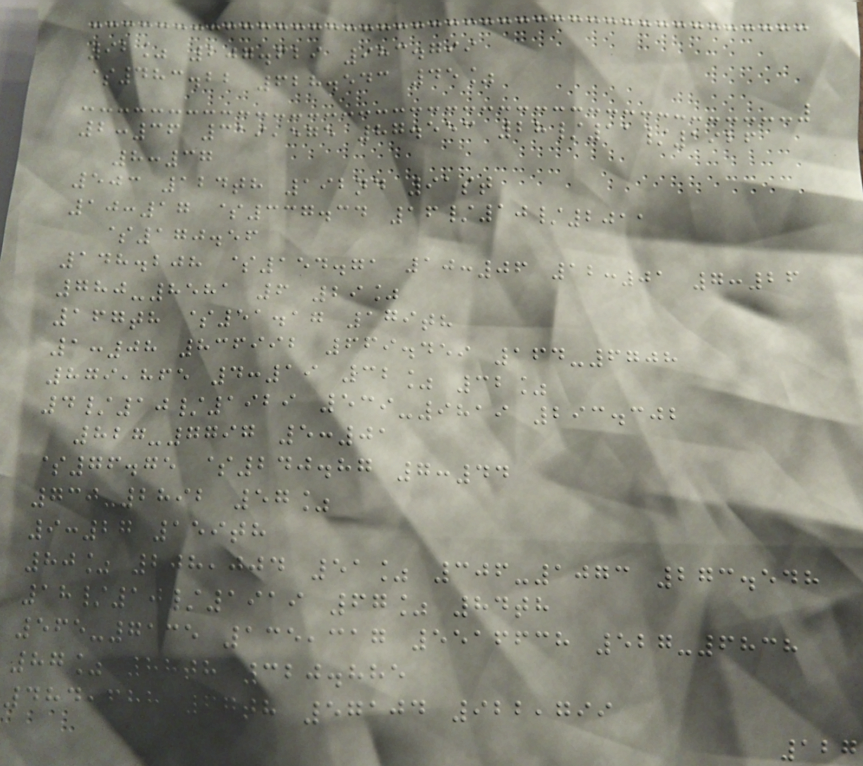92% 207.629 983.799
$483.22 628.543 45%
2:36 319,575 87.553 28/11/1926
8:37
503 124th 192nd 91st
10:17 $337.34 16/10/2011
$170.56
148.208 $154.71 10:06 12:01 7:26
780-8581 6 29%
167th $51.17 179th
1:08 836992 669.459 164-6708
879,865 4:19 32% 32%
4/10/1929 539-9819 293.302
827-7797 5:01
$76.75 $240.87 7:44
730-2892 57%
9:27 159th
80% 208,004 51% 306-1073 273.548
18/10/1919 67% 84th
565-7135 135,317 5516638 527-6838
87% 88th 320.885
484,688 67th 57104 922,799
127
